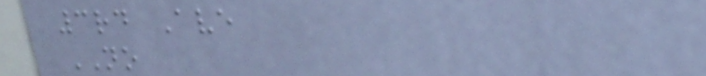3rd Ave
NO
